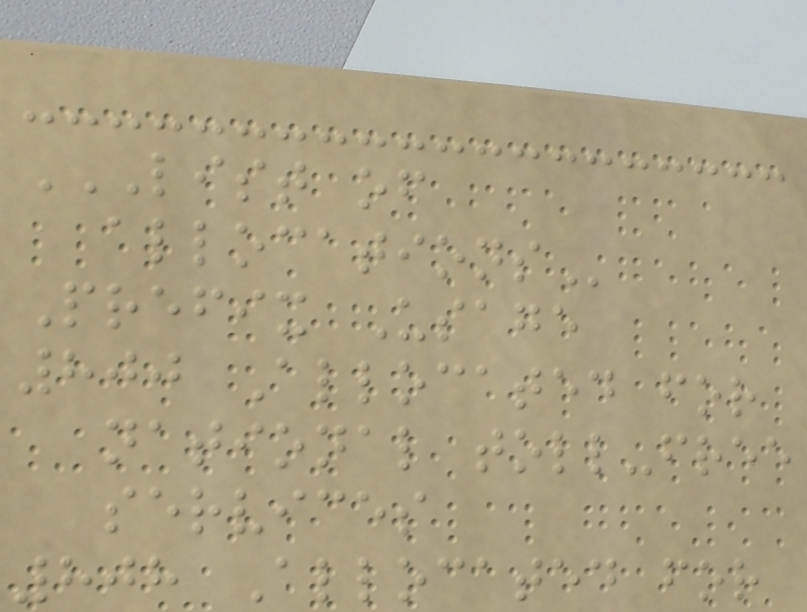LIST OF
ALLOCATIONS
Prefix Usage
800 Allocated for
national toll-free
services
808 Allocated for
